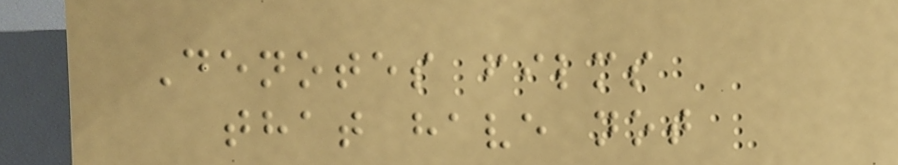Denotes films
that have not
